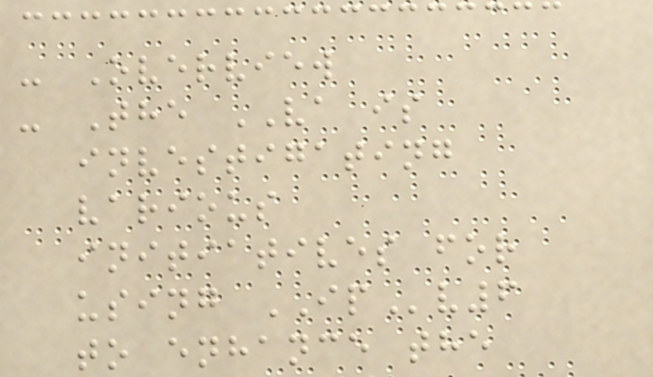- Overview
- The VA is
investigating
various
initiatives for
using IPv6
to enhance the
